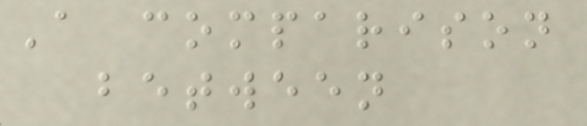A comparison
between
